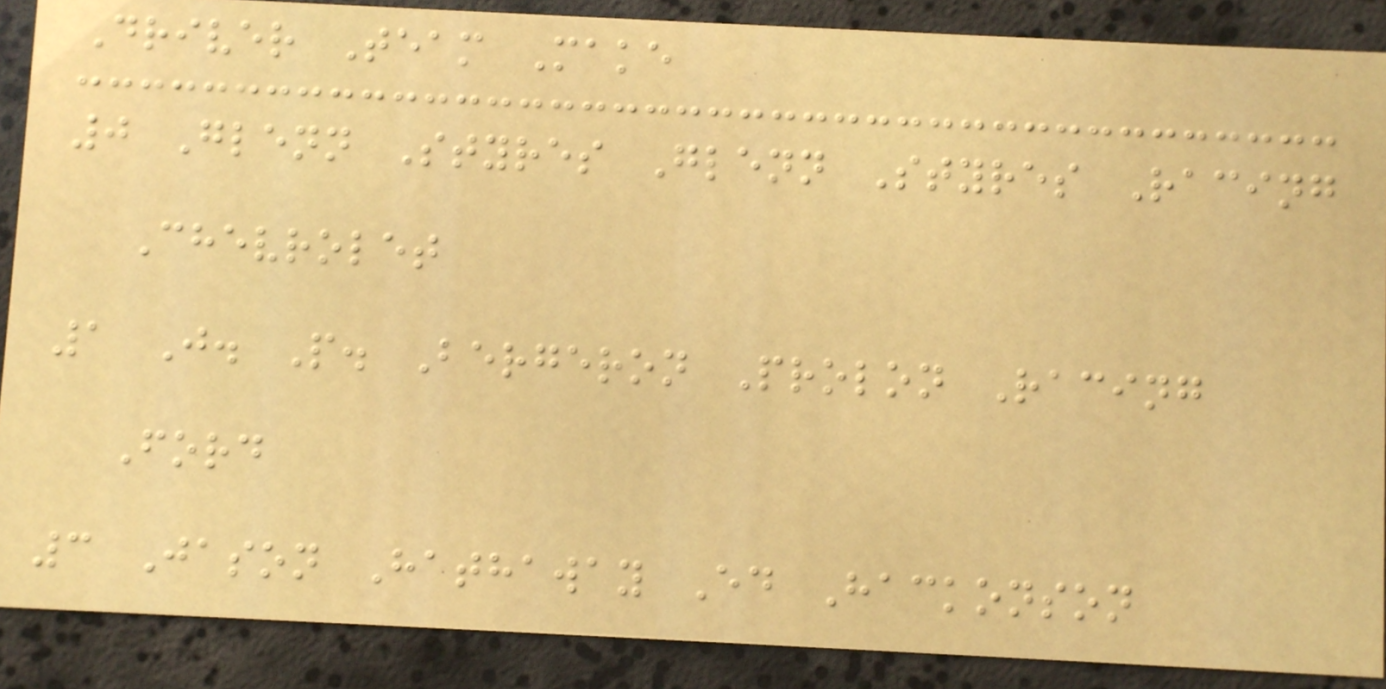Driver Team Make
0 Glenn Styres Glenn Styres Racing
Chevrolet
1 J. P. Bergeron Prolon Racing
Ford
3 Jason Hathaway Ed Hackonson
